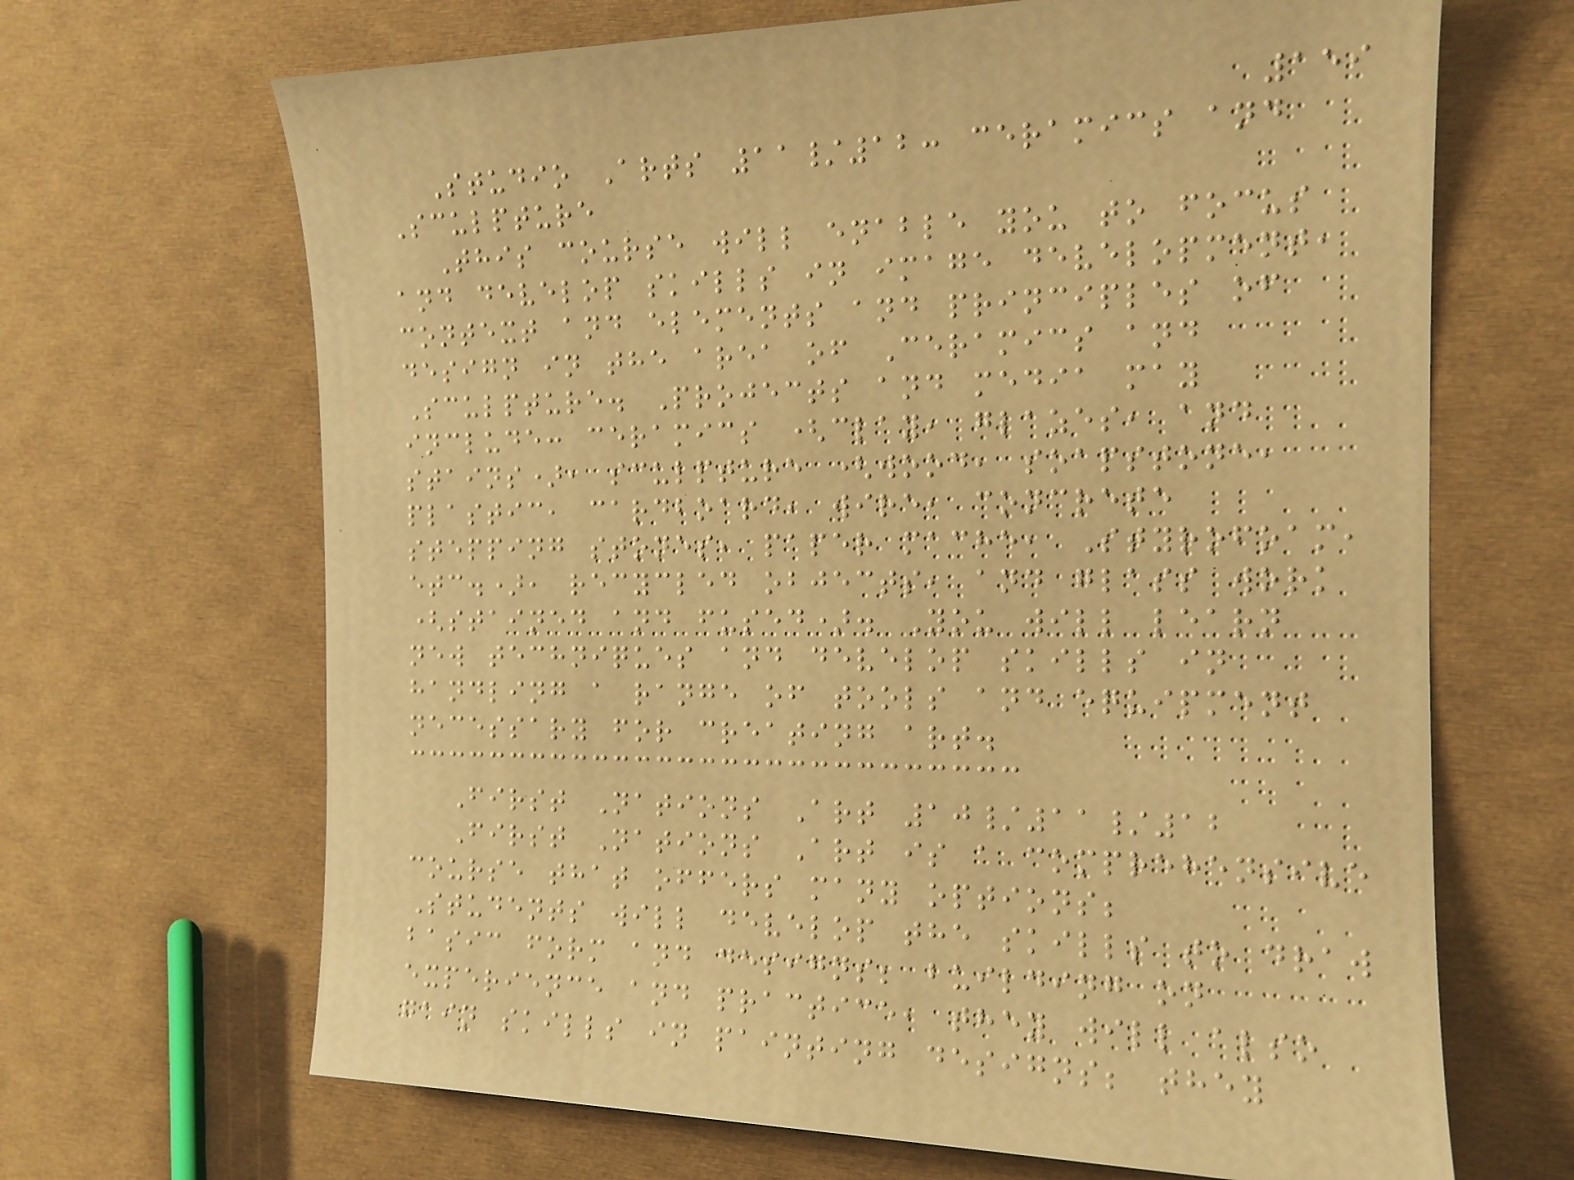159
Studio Arts 11/12: ceramics and
Sculpture
This course will enable you to focus
and develop skills in image development,
context and elements and principles of
design in the area of Ceramics and
Sculpture. Projects and media may
include: ceramics (clay, glazes, and
stains), sculpture (wood, soapstone,
plastic, cardboard, wire, concrete
stepping stones, paper mache, Styrofoam,
etc.), recycled objects, and glass work
(stained and fused). You will learn
new techniques and develop skills in
handling a range of tools and equipment
necessary for creating art.
First Nations Art 10/11/12
First Nations Art is a comprehensive
course that offers many options;
Students will develop the skills to draw
basic form and designs; building on
experience and practice, they will also
gain skills in painting designs; they
